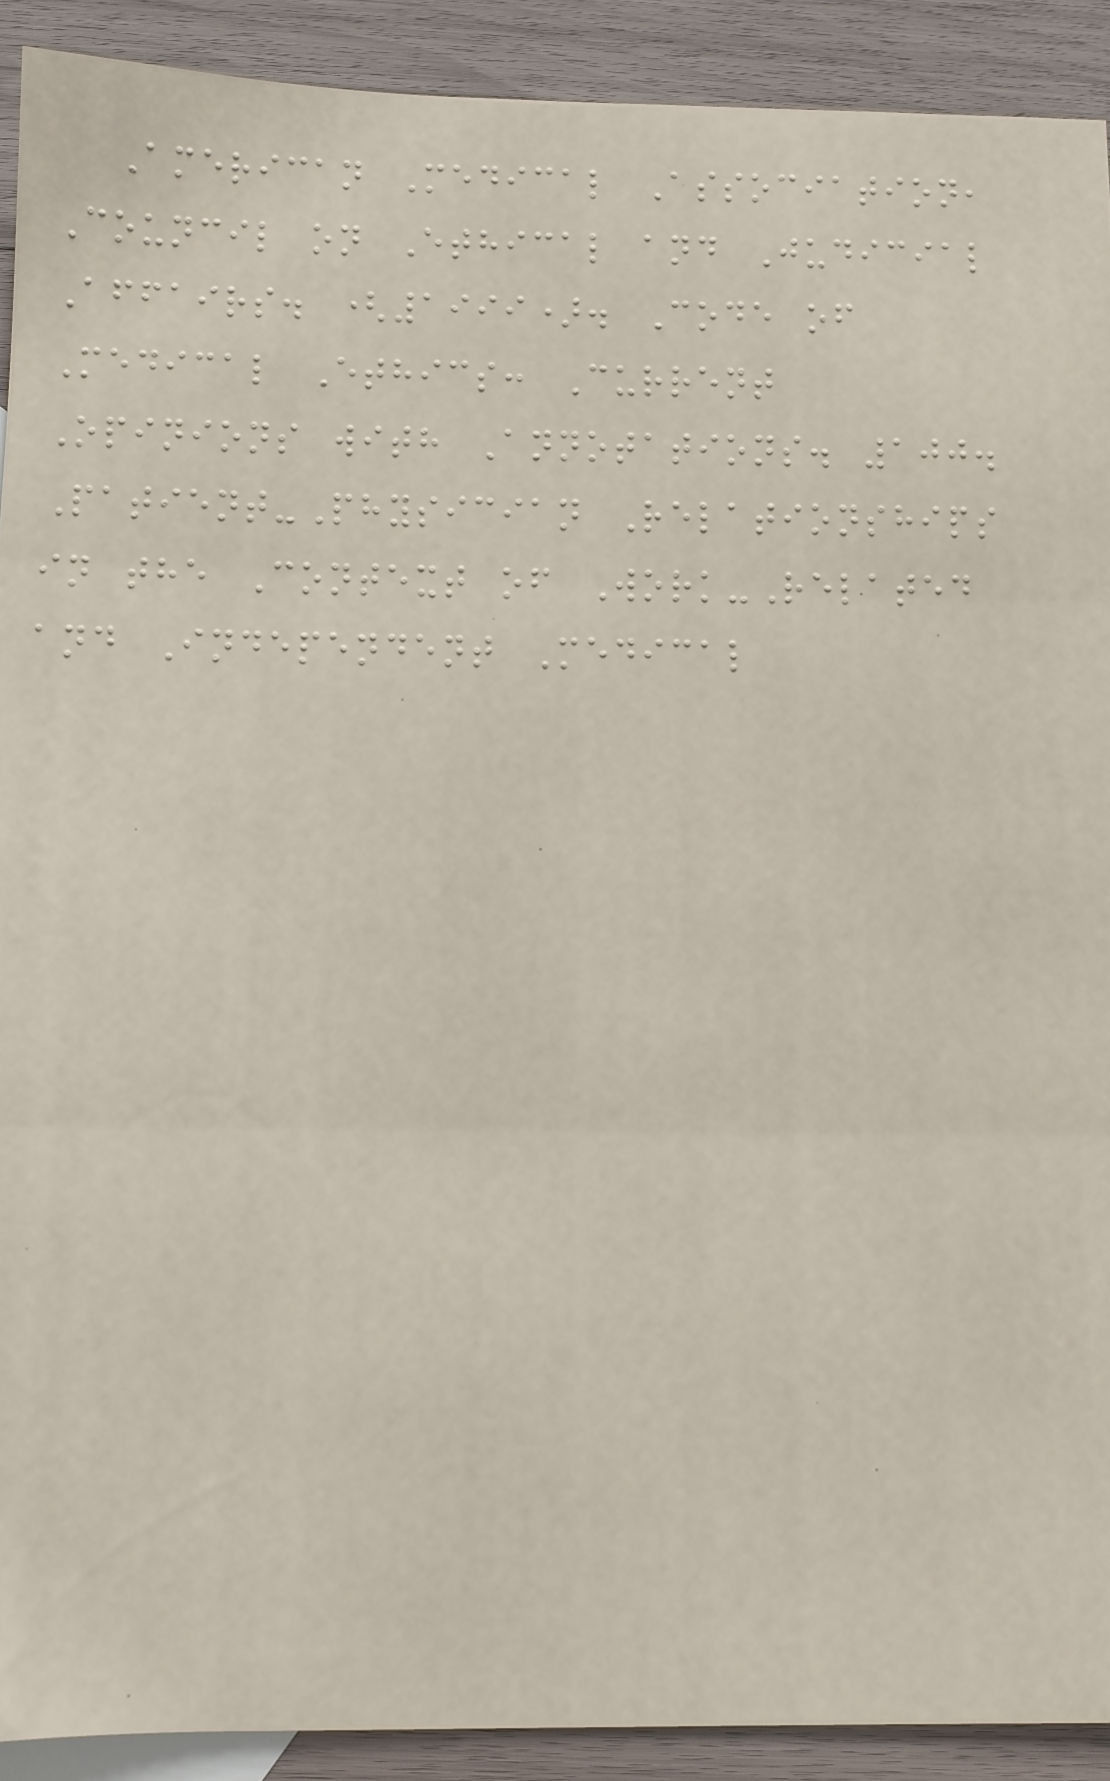American Medical Association,
Council on Ethical and Judicial
Affairs. (1999). Code of
Medical Ethics: Current
Opinions with Annotations. 100.
Patient-Physician Relationships
in the Context of Work-Related
and Independent Medical
